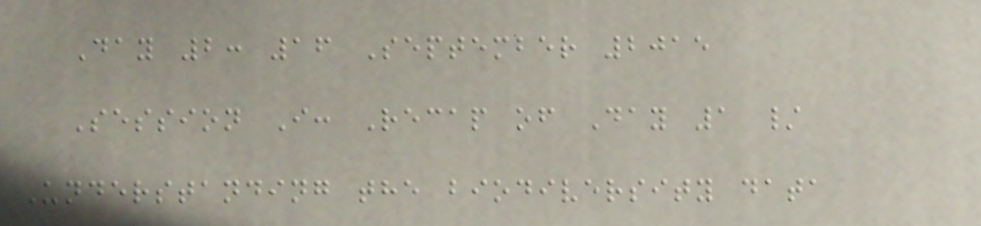Day 2: 16 September 2015
Session I: Recap of Day 1 /
Understanding the biodiversity data
